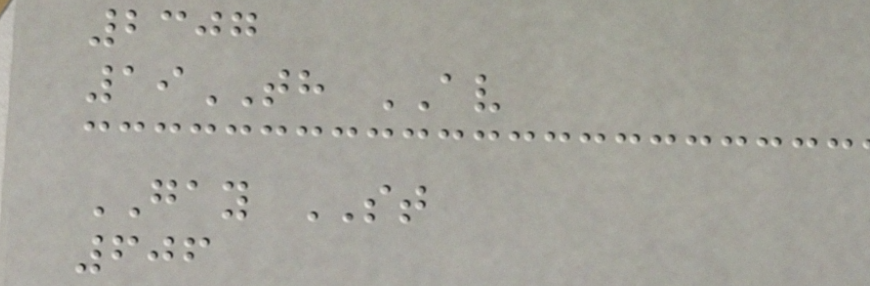2307
19TH AV
GAY ST
606
